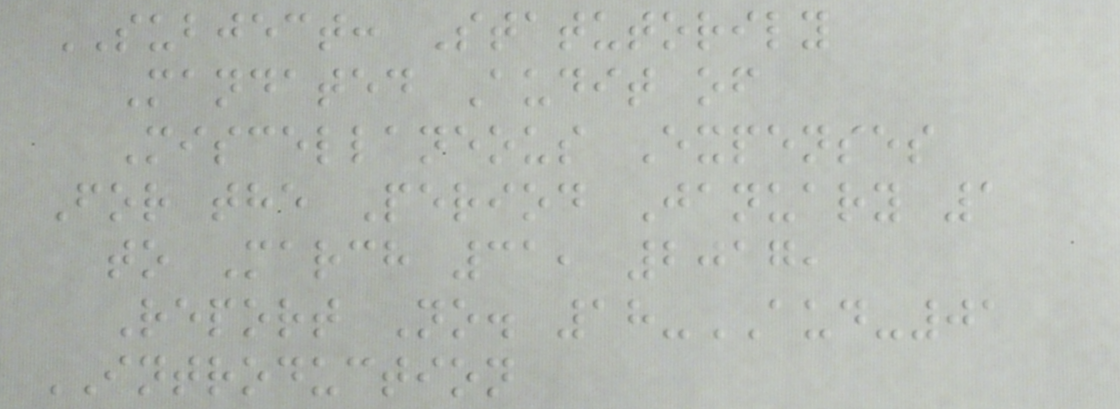SUBJECT: Statutorily
Mandated Audit of
Miscellaneous Expenses
For the Period January 1
to March 31, 2017,
Report No. 18-AUD-01
INTRODUCTION
